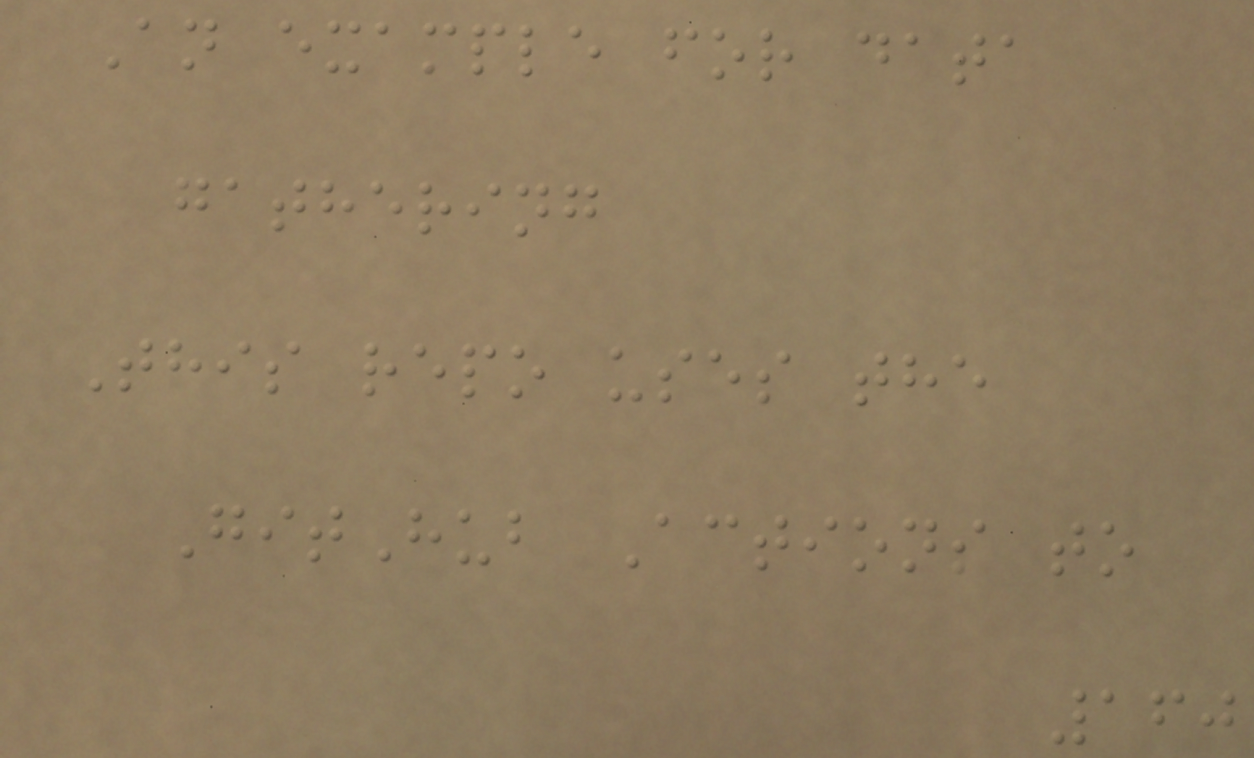An example for data
gathering
This repo uses the
GitHub Actions to
160
